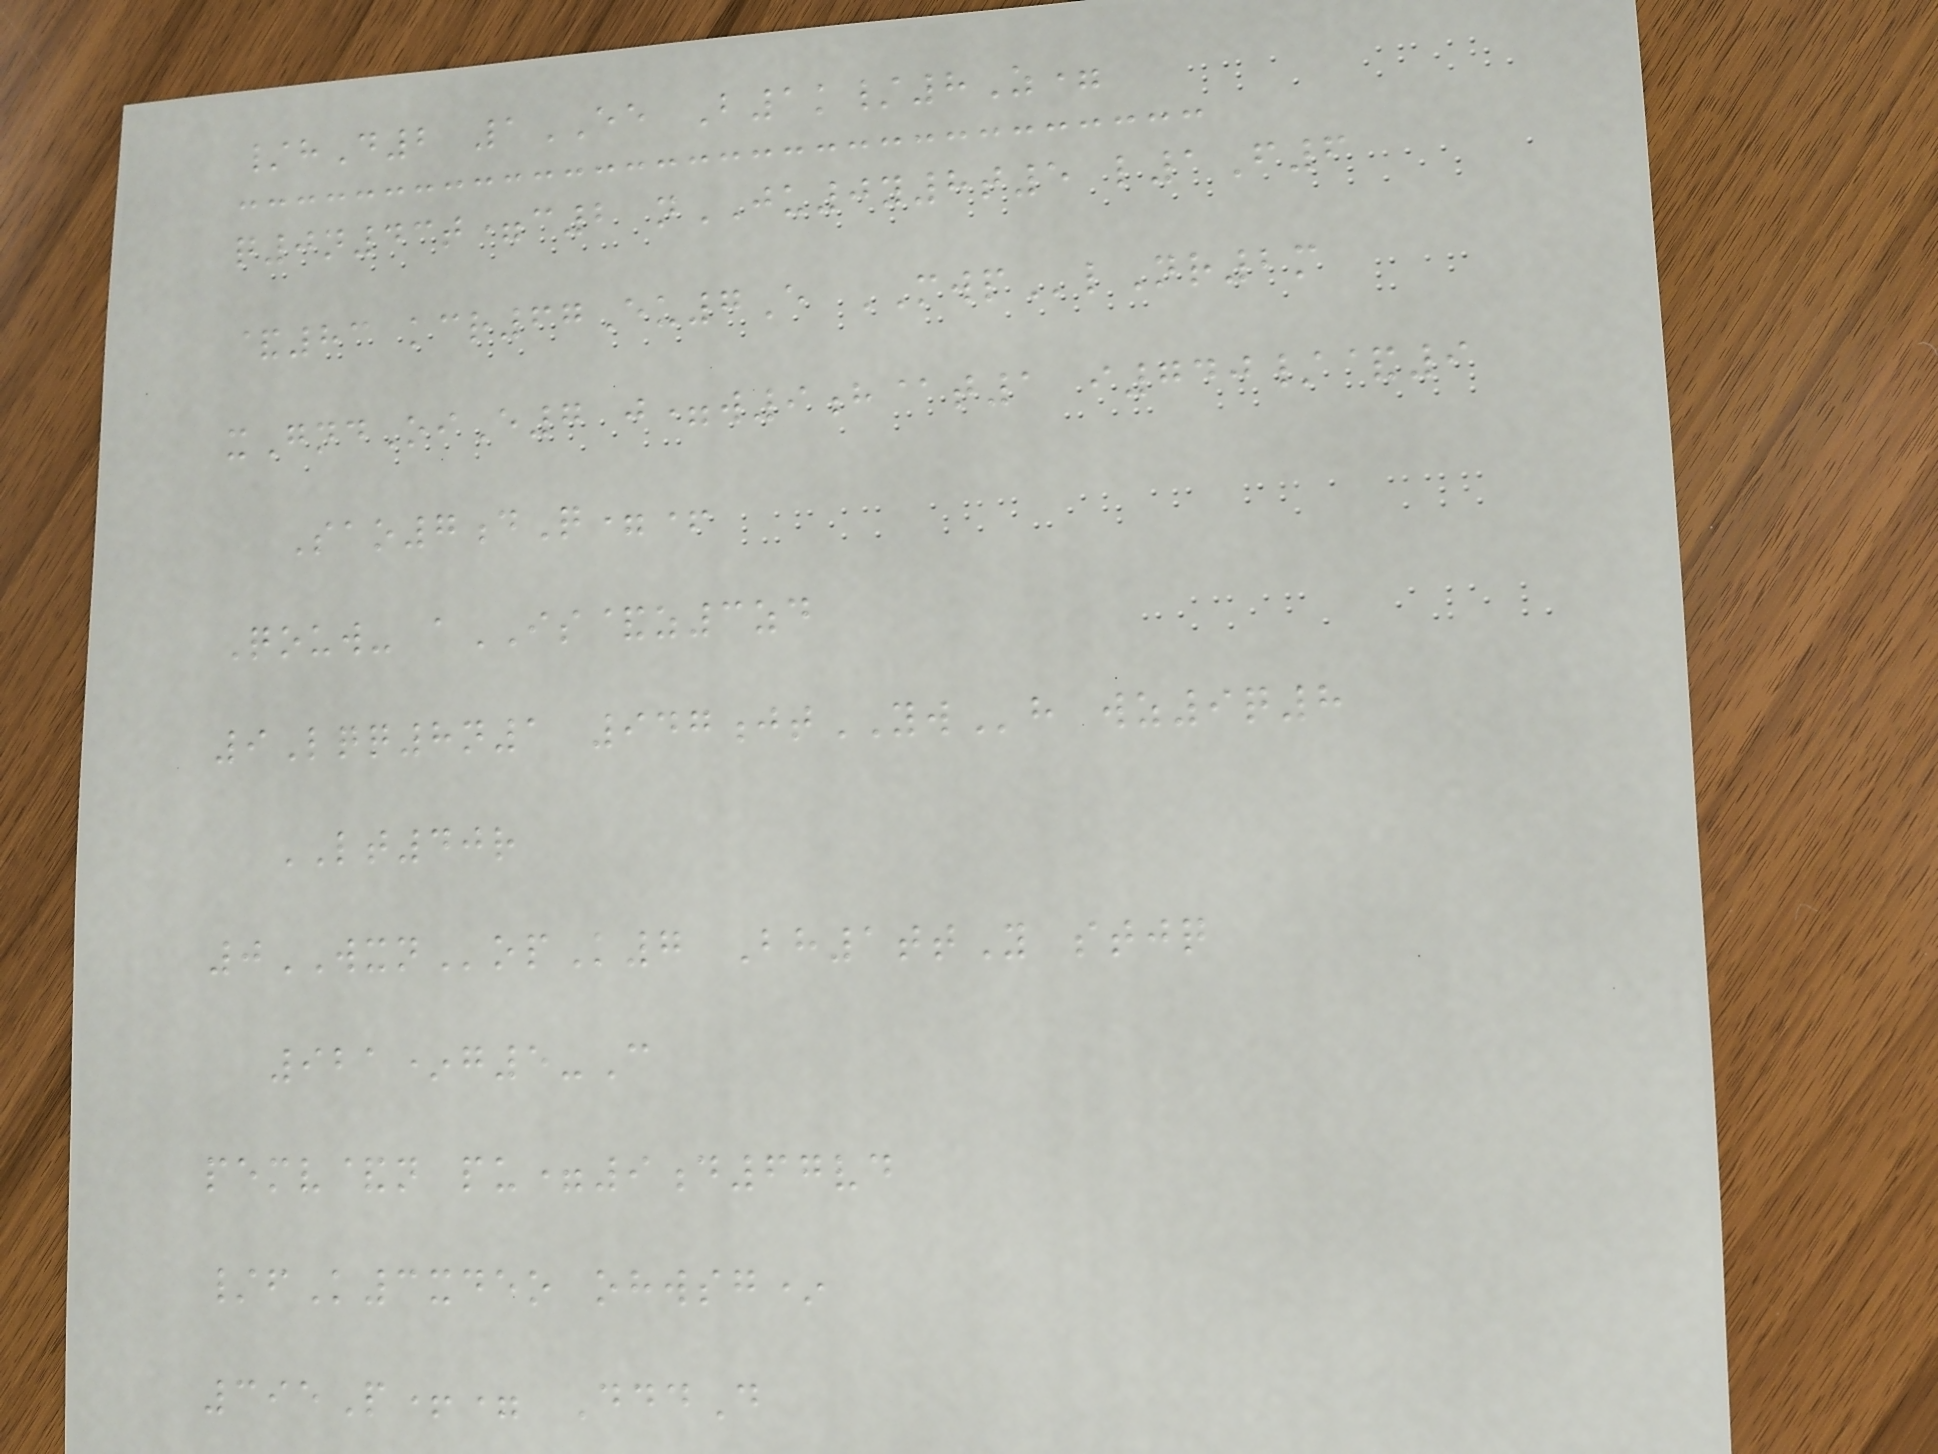/hD2 1EE B1k/8Z=
q0n43t=c2 nJU0y8t5 l1F6
&83 kcr67Eu7E MWPlNr2m
xGndOiE7 j=w9h@t1 i740/&9
Sao7dQ=+
Qouw- aIS&z3zd
9Lqq8n1 947jtYWh wz9q8
LT40r
0WXNopK7 Bh1ttY stjq
921*g5-C
pemv&n pu=9d67vd
/fK3xdeo ohwsg*
395P+= DddD
